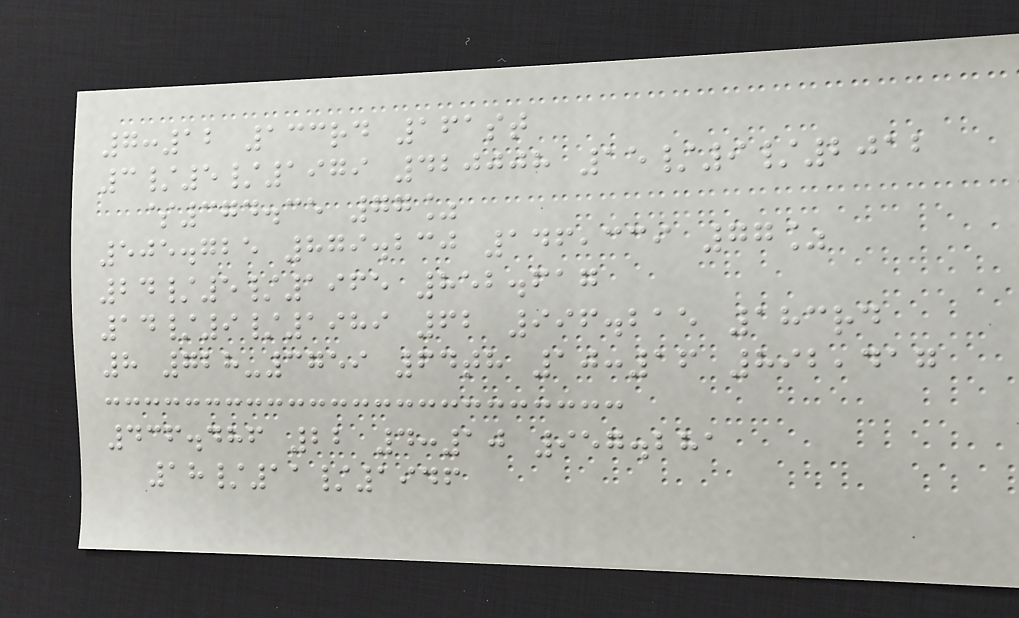7:12 133rd 161st
3/5/1979 420008 15/9/2012
$374.35 77%
505.725 879.230 146,339 77%
24/5/1965 852.617
14/9/1989 62 996.215 183rd
8 728-3759 64th 10:16 892,417
436.486 22 4:10 957.281
18/11/1946
